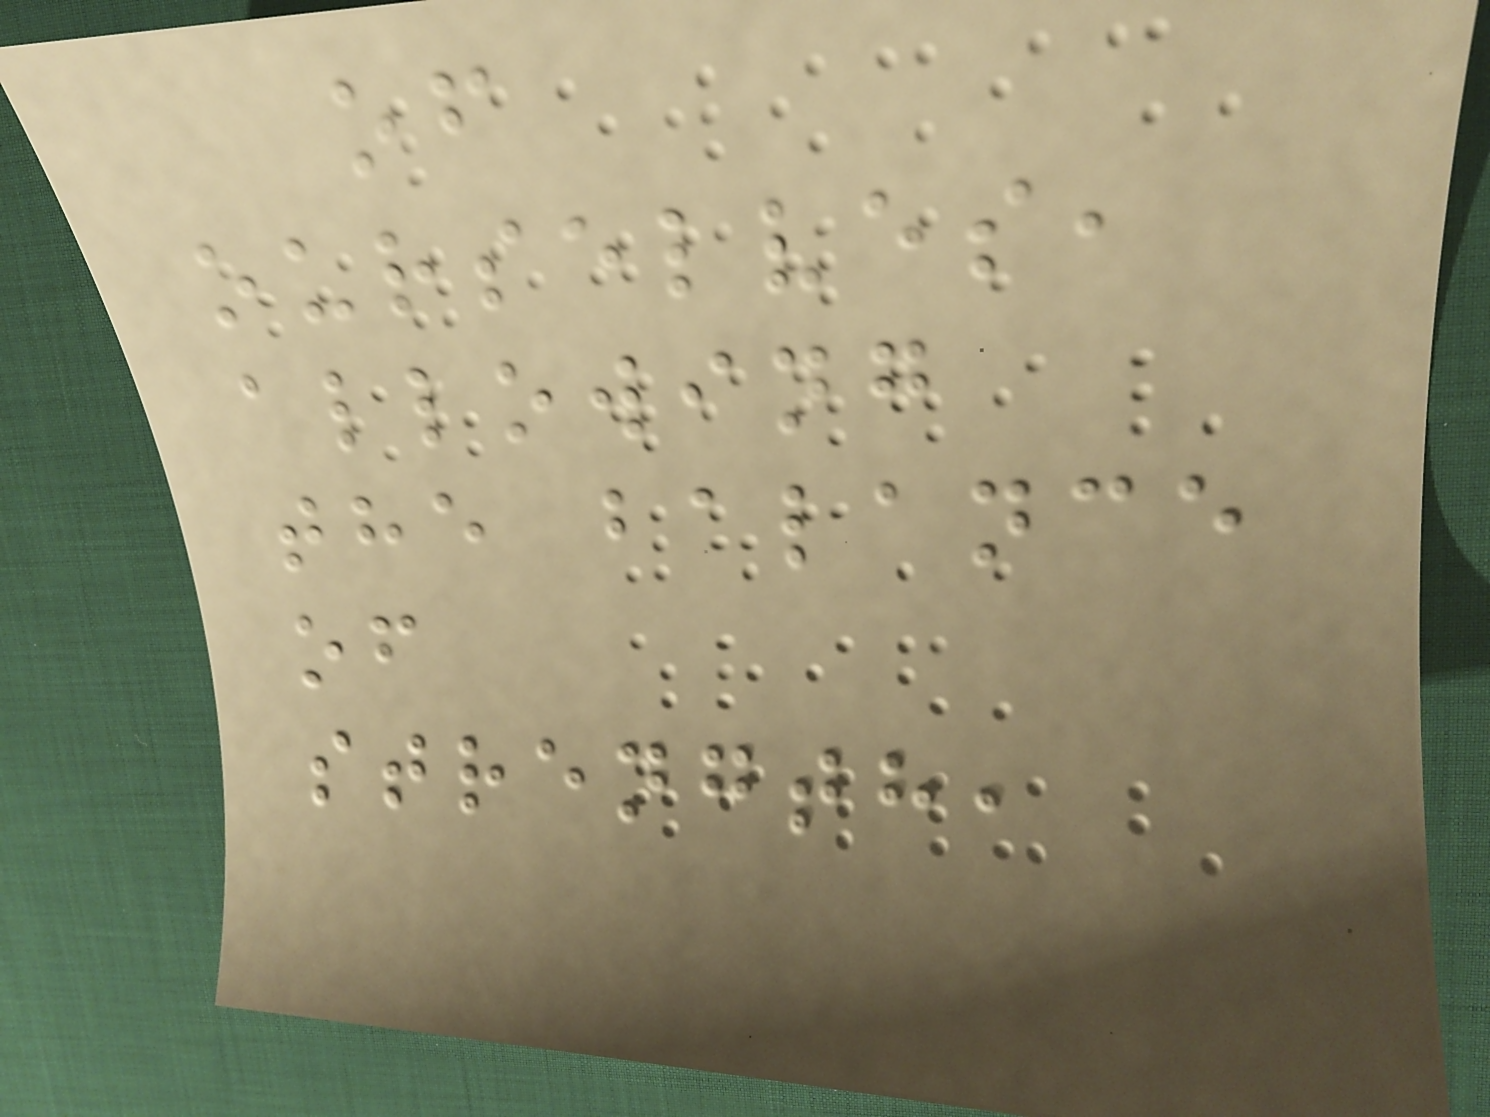of
ourselves,
allowing
the balance
of
strength,
